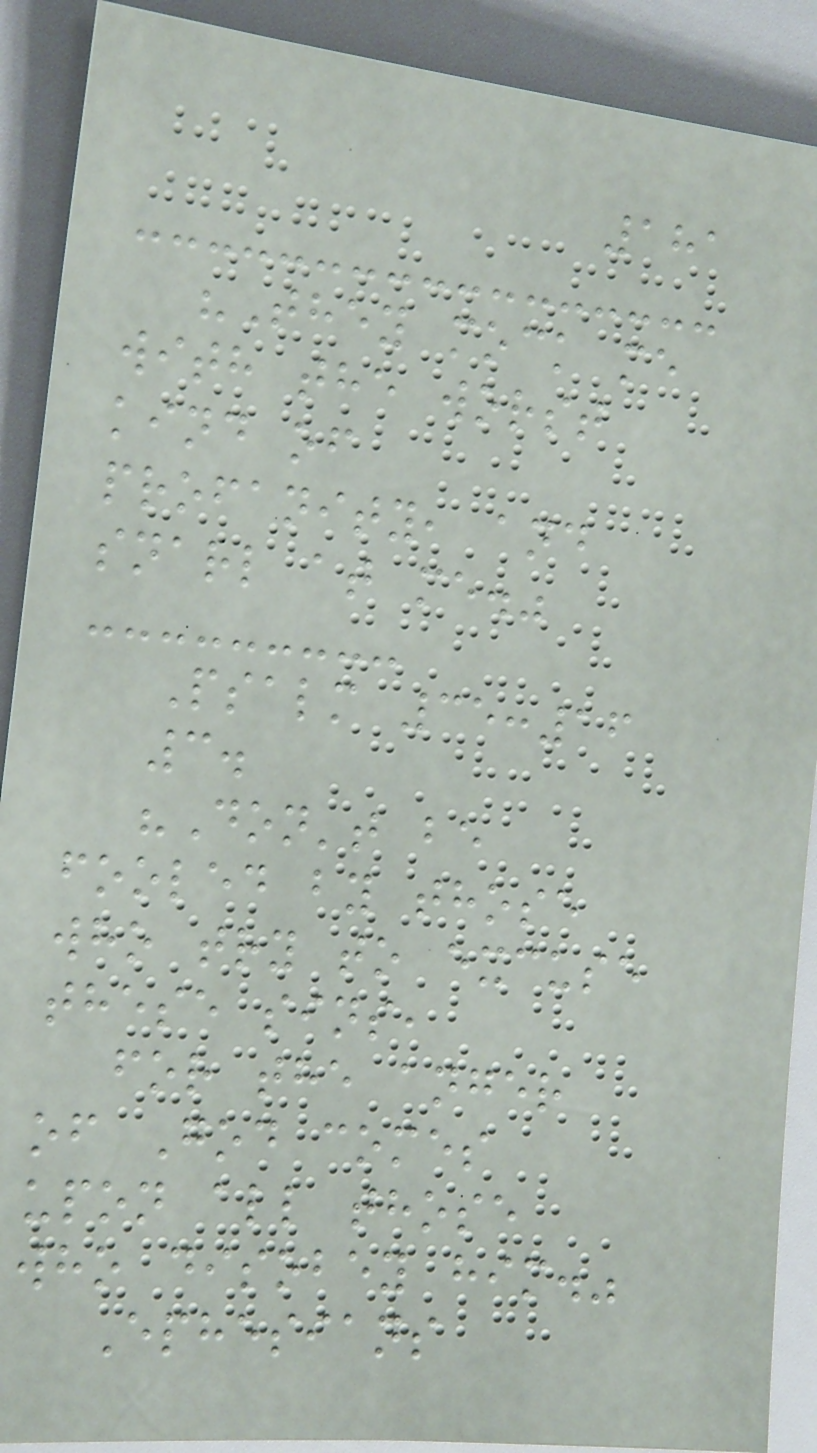181
"They mock me
with the worst
kind of
profanity, and
snarl at me."
Psalm 35:16
3.
"Don't be
fooled by those
who try to excuse
these sins,
for the anger
of God comes
upon all those
who disobey him."
Ephesians
